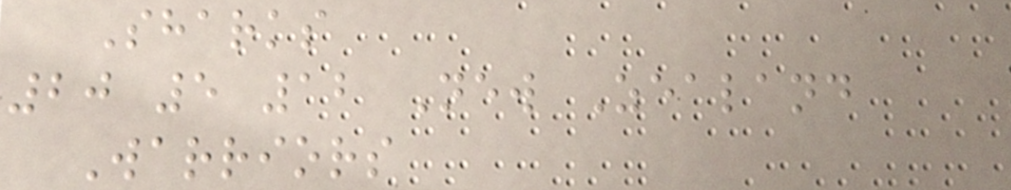Sharks
20 5 12 New Zealand
Warriors
